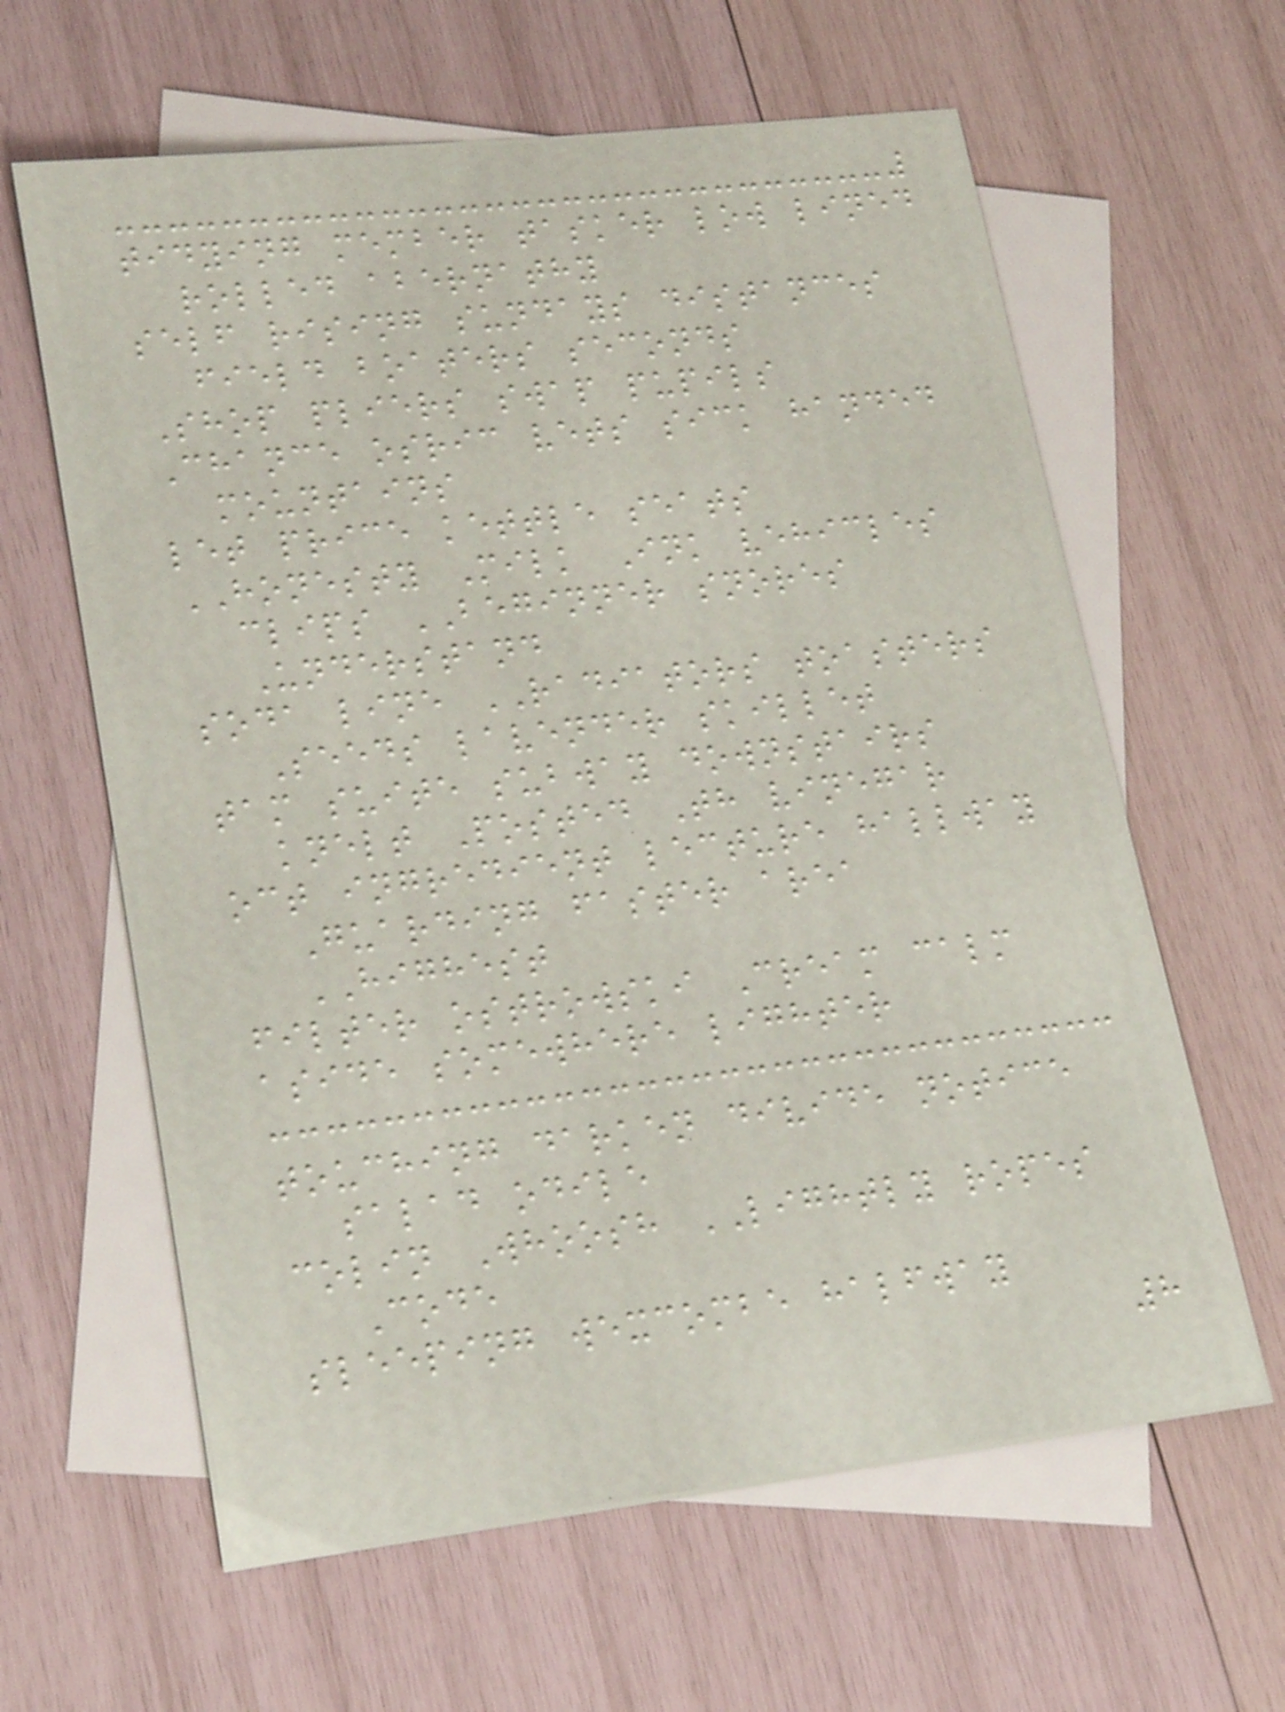tidying member tasker low lined
rolled abernathy
self rising sundays distances
field boaters seconds
Shop pliers swap pupils
Chance osric vets sick handed
mountains
let price kettle seats
HONESTY Milk Ink vehicles
clips BEGINNER snores
Understand
soda line RADIATORS toasters
Seeds lavender skillet
tam suite subway downstairs
knelt Posted Th vinegar
oct ingredient lecture hallway
Guarding faster area
HIGHEST
filter ostrowski Cream calm
aside somewhere lighter
touching darken divide notice
salad odile
colin Whoosh LIGHTLY ropes
Code
sleeping wexcombe halfway
8
